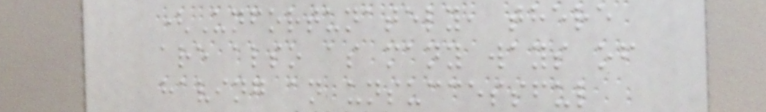(Unfortunately, there
are also as many ways of
having an unsuccessful
